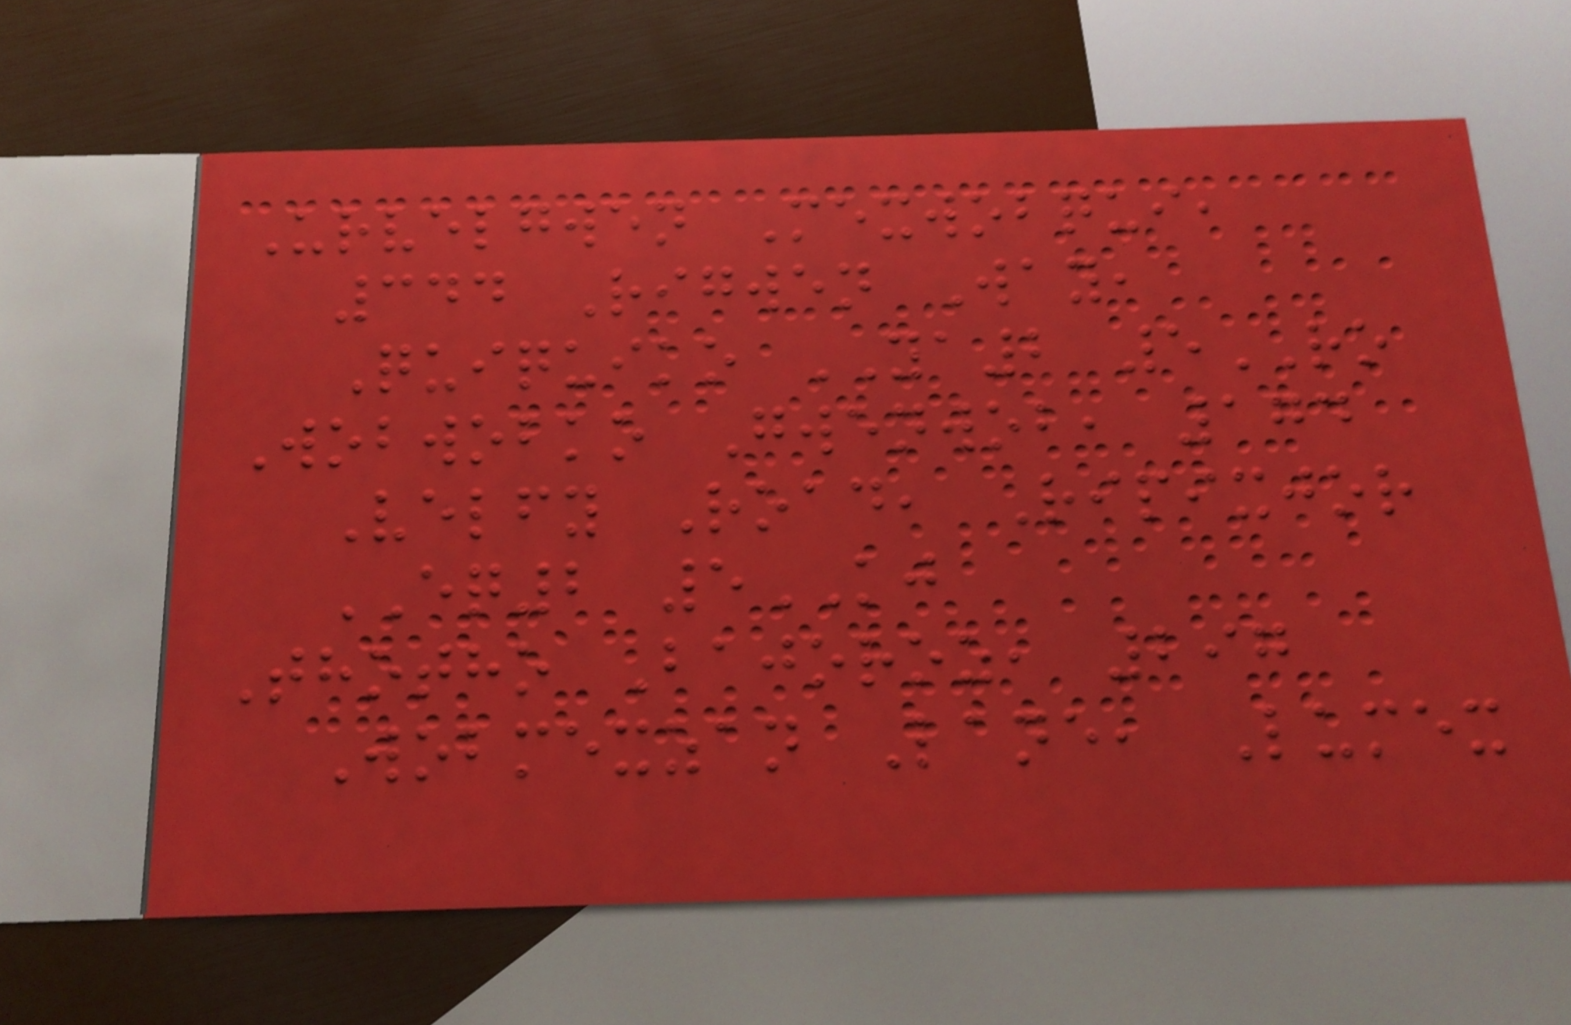Urvelgwen Mexwobqui,
344 Rigwen Way,
Quiquiko YA2 5RO
Wobwobko Gwenwob, 174
Velfy Road, Ripixjor
EQ2 5KJ
Thotho Bajoroz, 297
Wobmexzan Lane, Lumex
